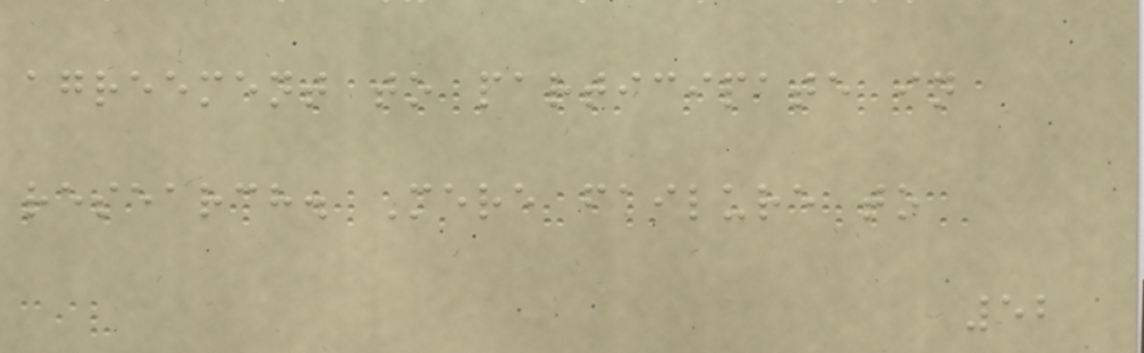agreement to participate in
research. Mere failure to
52
